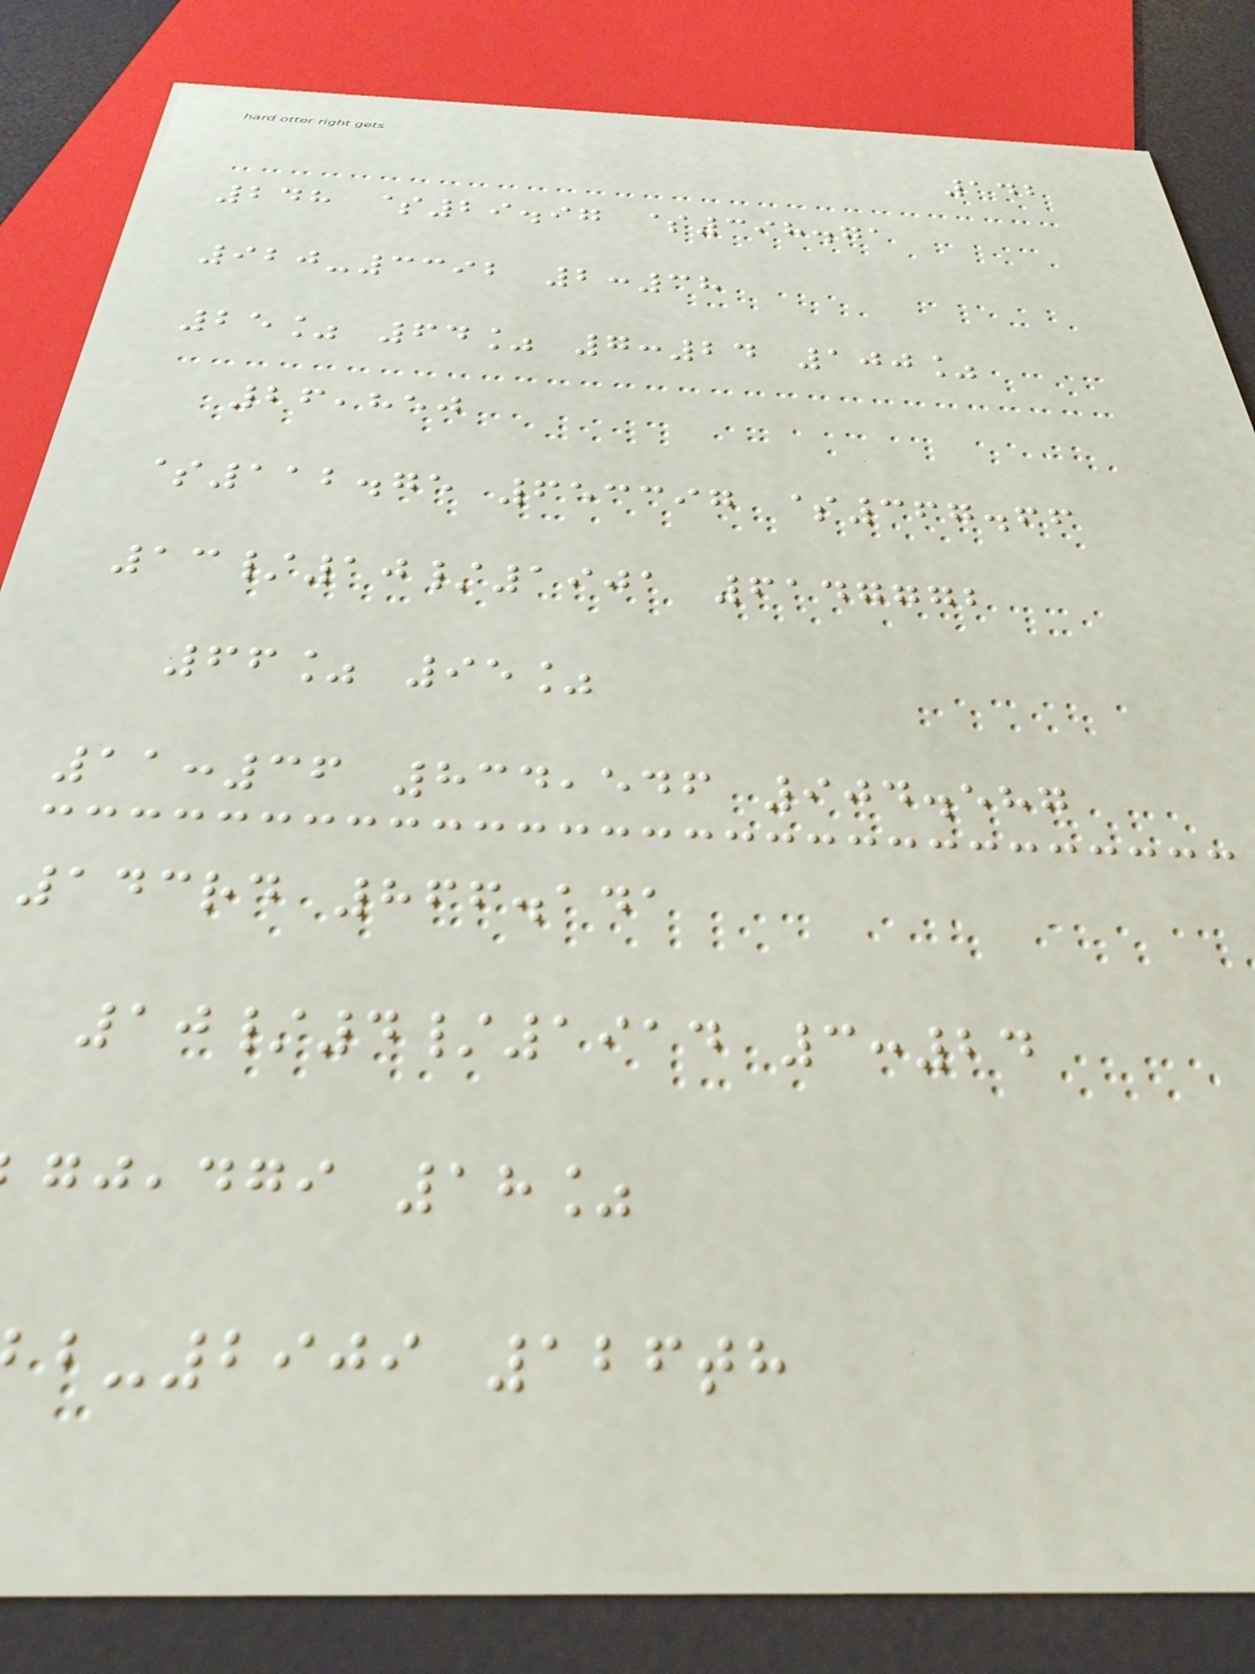142
248 $29.97 $398.71
920-3392 2:38
25% 64% 7:24 100%
26,850
$112.75 653397 $367.66
13/10/1901 6147772
66% 95%
11:36 834,546 904.587
143rd 866.141
10/4/1914 3:24
,dgi 18%
-2909 126th
